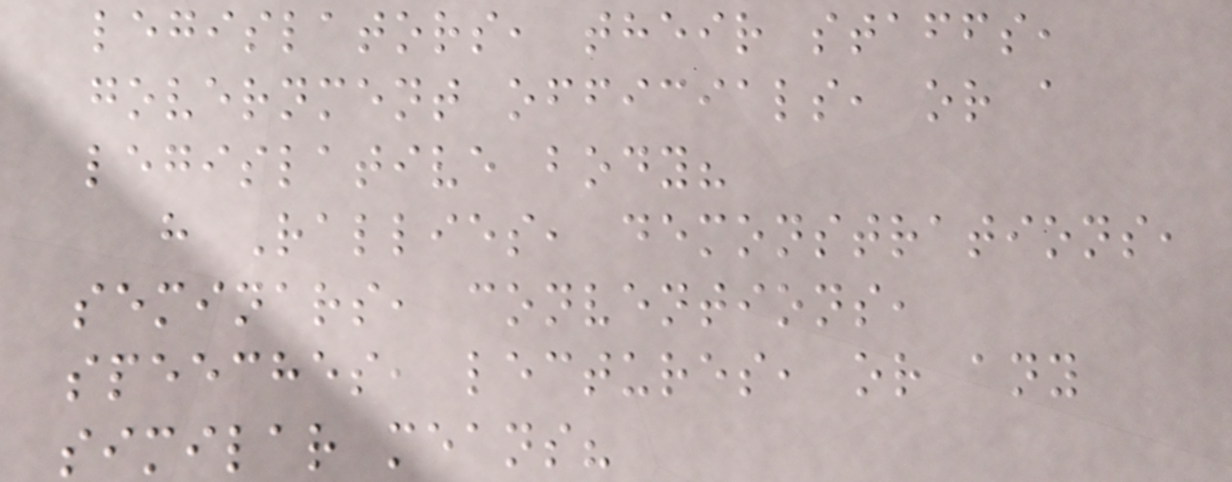legislators, their staffs,
government officials, or a
legislative body?
h Rallies, demonstrations,
seminars, conventions,
speeches, lectures, or any
similar means?
